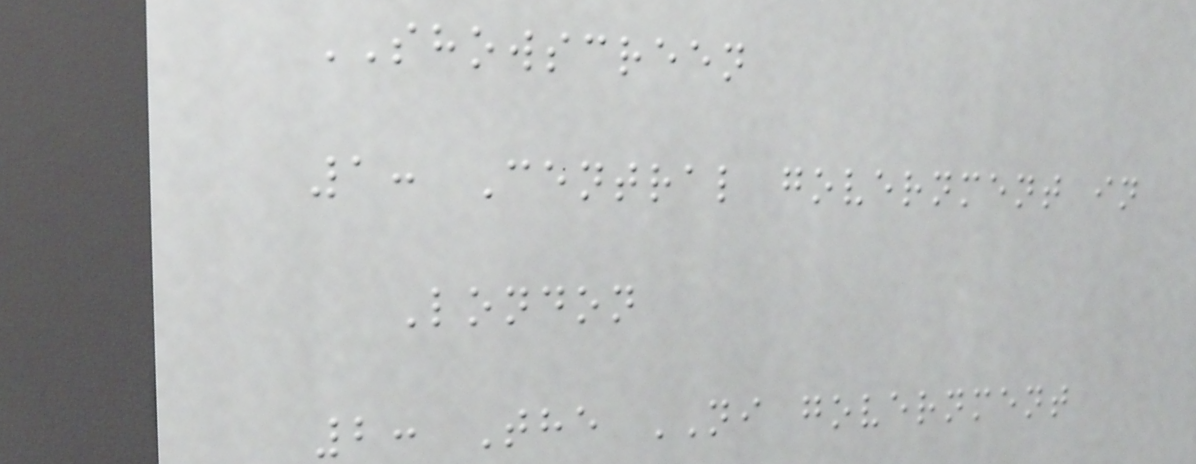SHOWSCREEN
1: Central government in
London
2: The NI government
